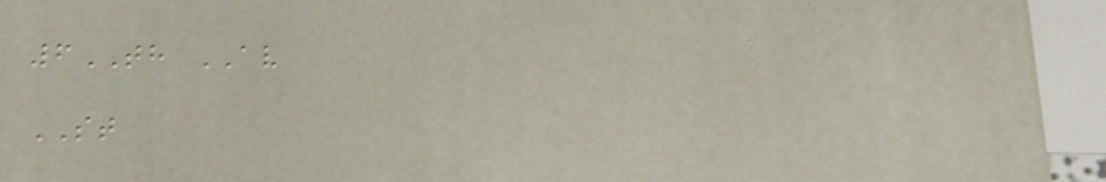6TH AV
ST
